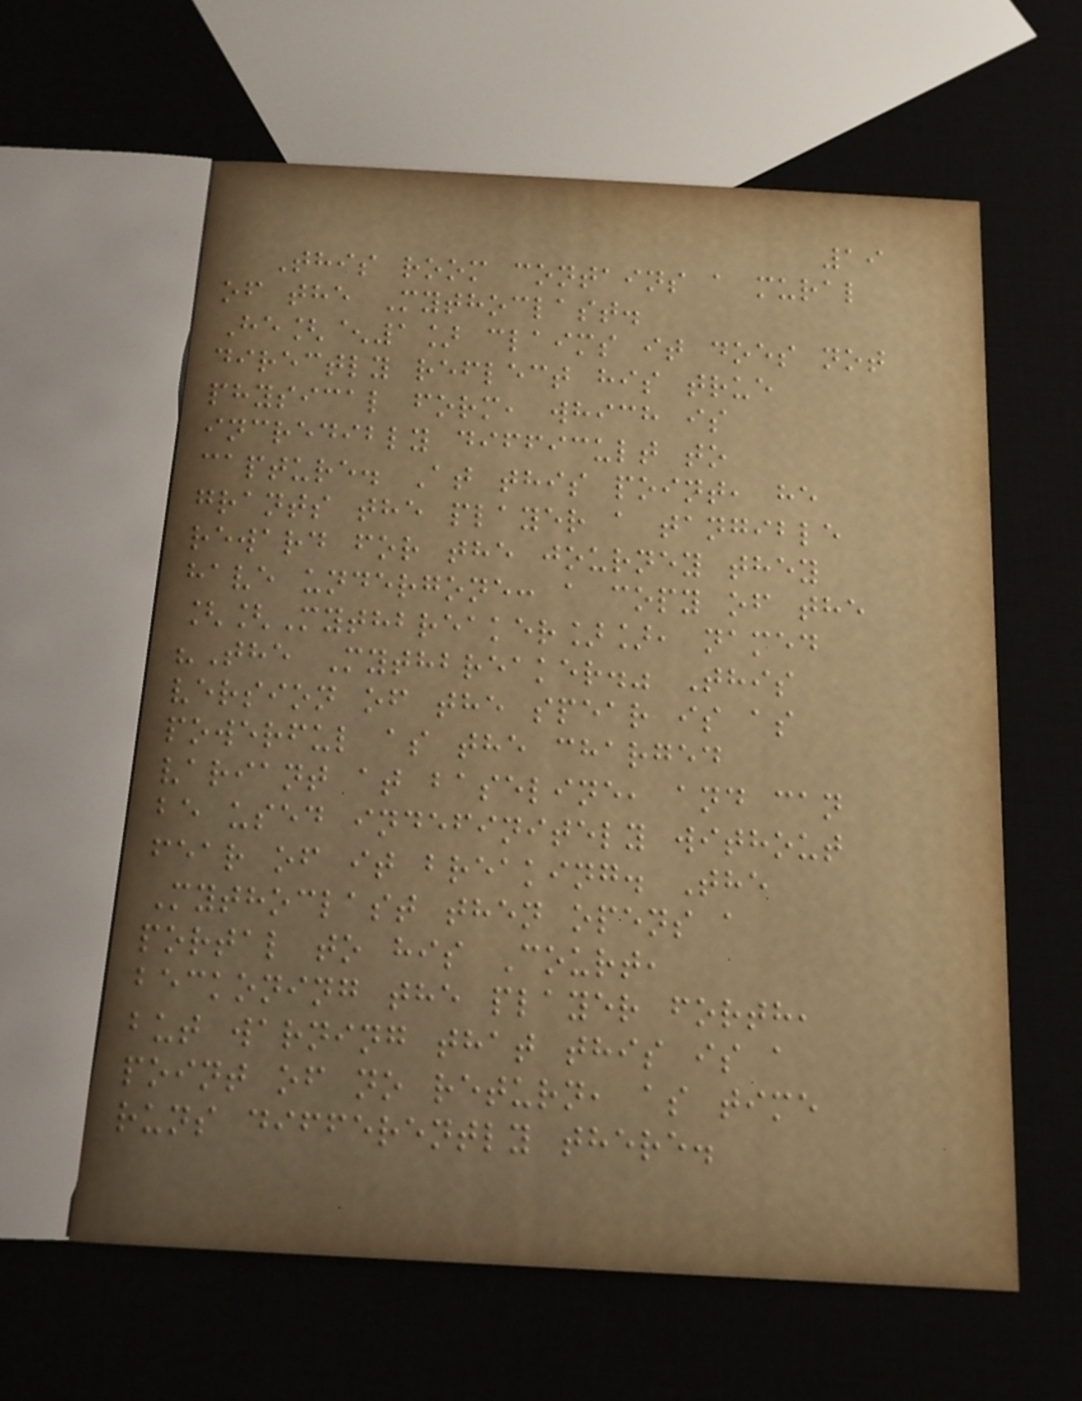19
This room contains a mural
of the Mythoclast.
He[^1] claims it does not
directly reflect his true
physical form, which is
incredibly difficult to
capture. At this point, he
grants the player a tangible
reward for the journey they
have undergone: a copy of the
[[Mythbreaker]], named
"The Mythbreaker." This
version of the spear is as
powerful as the charged
variant at baseline, and can
be used indefinitely without
fear of it breaking. The
Mythoclast then opens a
portal to his Court,
beckoning the player forth,
but warning that this is a
point of no return, as time
runs differently there.
